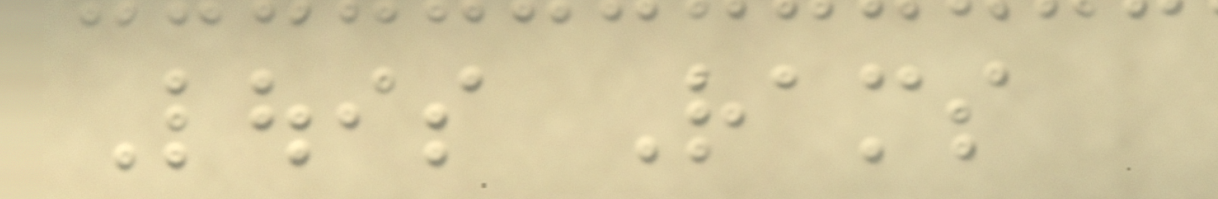Louis Rams
